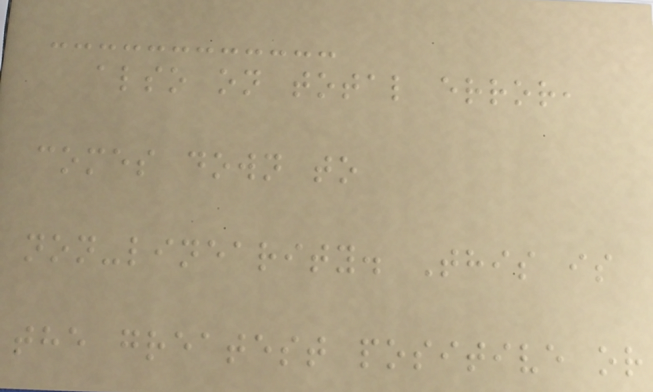also on total error,
comes down to
non-linearity. This is
the greatest positive or
